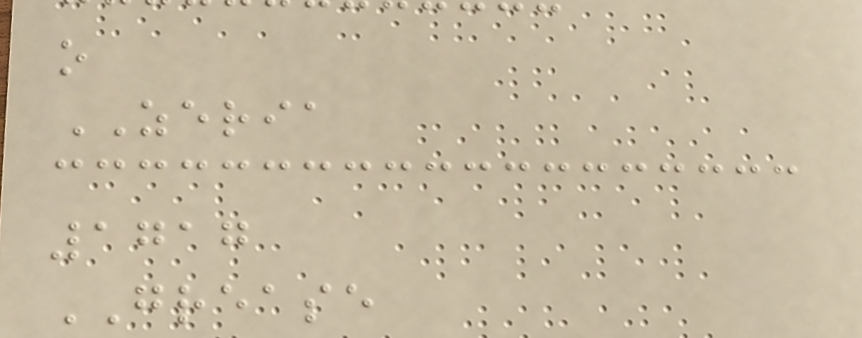o
ZERIA
1717
GREASE
